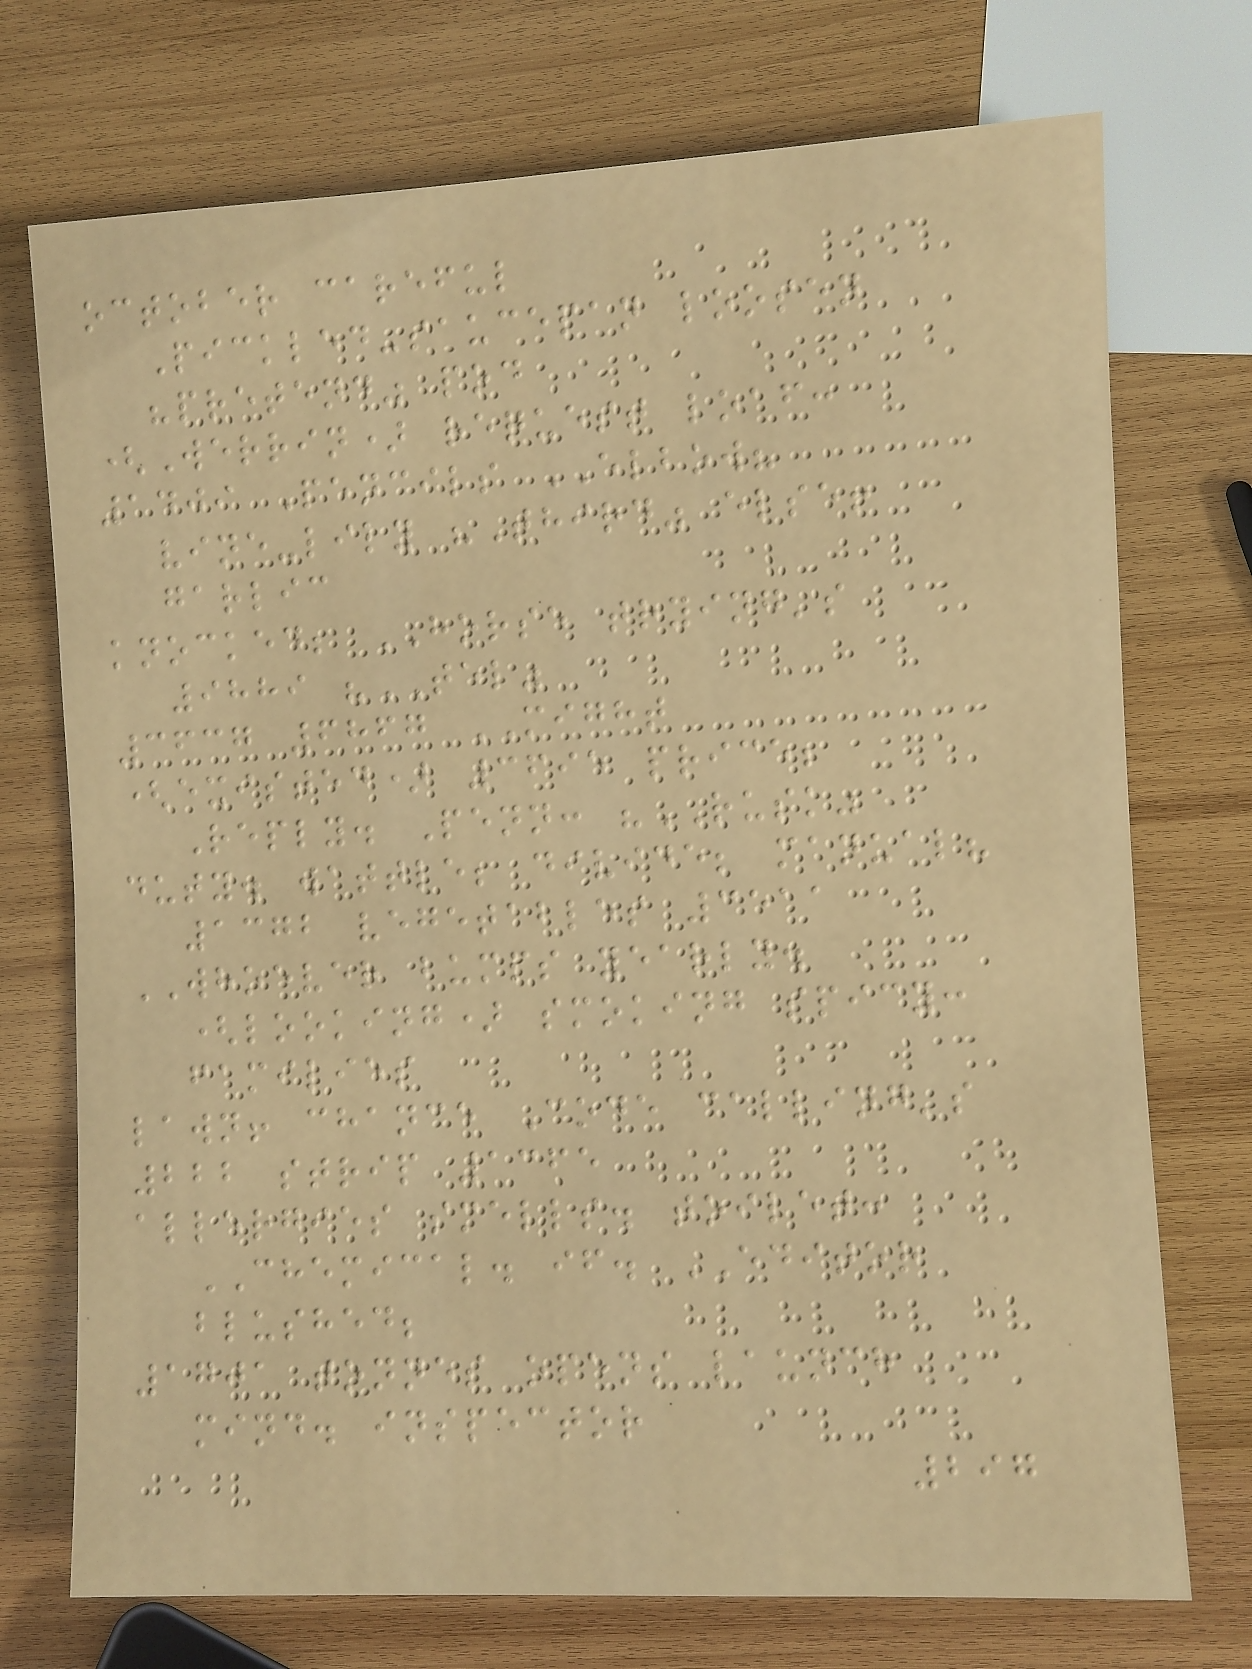october careful
Pickled-saucepan loosen
"pretend" pod
(Werrin) request loaf:
1409 Pencils ELBOW?
vine-lily "Third" else!
garlic
knocked; HORSE trying's
9889 "TEL"
3637 6867 MIGHT
(existed) 3695 price;
Reply. Penn: "RUSK"
duty. wattle; divide; manual?
1372 vegetables 3511
WHOEVER bumps yearly.
(looking) smoking spicy:
families
lawn! chance Code calling's
222 strip 1365
allergies smells. toilet:
CHEMICAL. if. EDITOR
blushed;
1701 tonnes opens launch
mind. inspector
297
